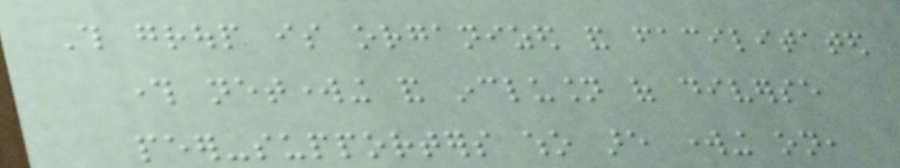This group is organized and facilitated
through networking and inclusion of diverse
peer-supporters who are working on,
